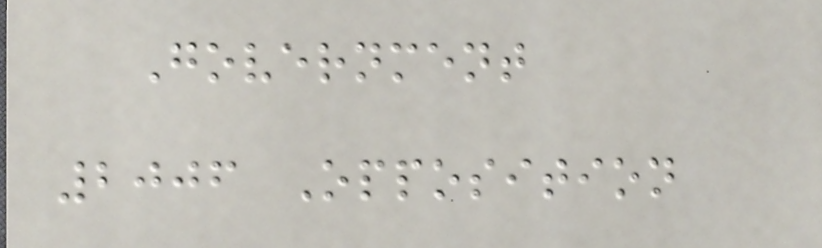Government
2006 Opposition
